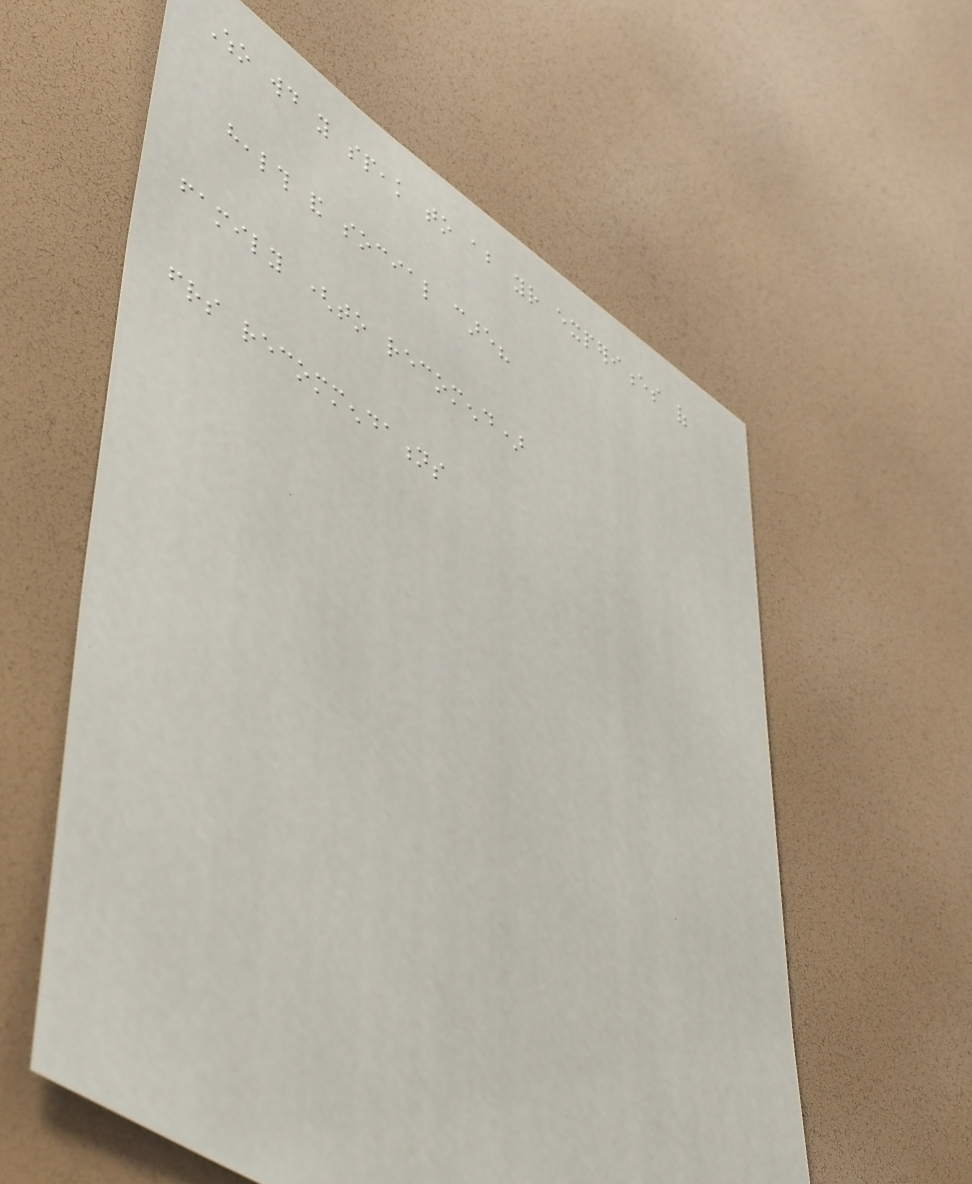Who would you speak to about your experiences of
health and social care?
family (to recomend)
friends recommendations
